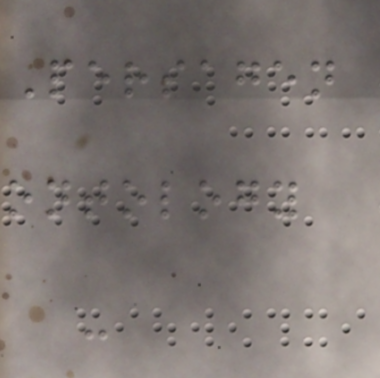Persagen
ontology
-
